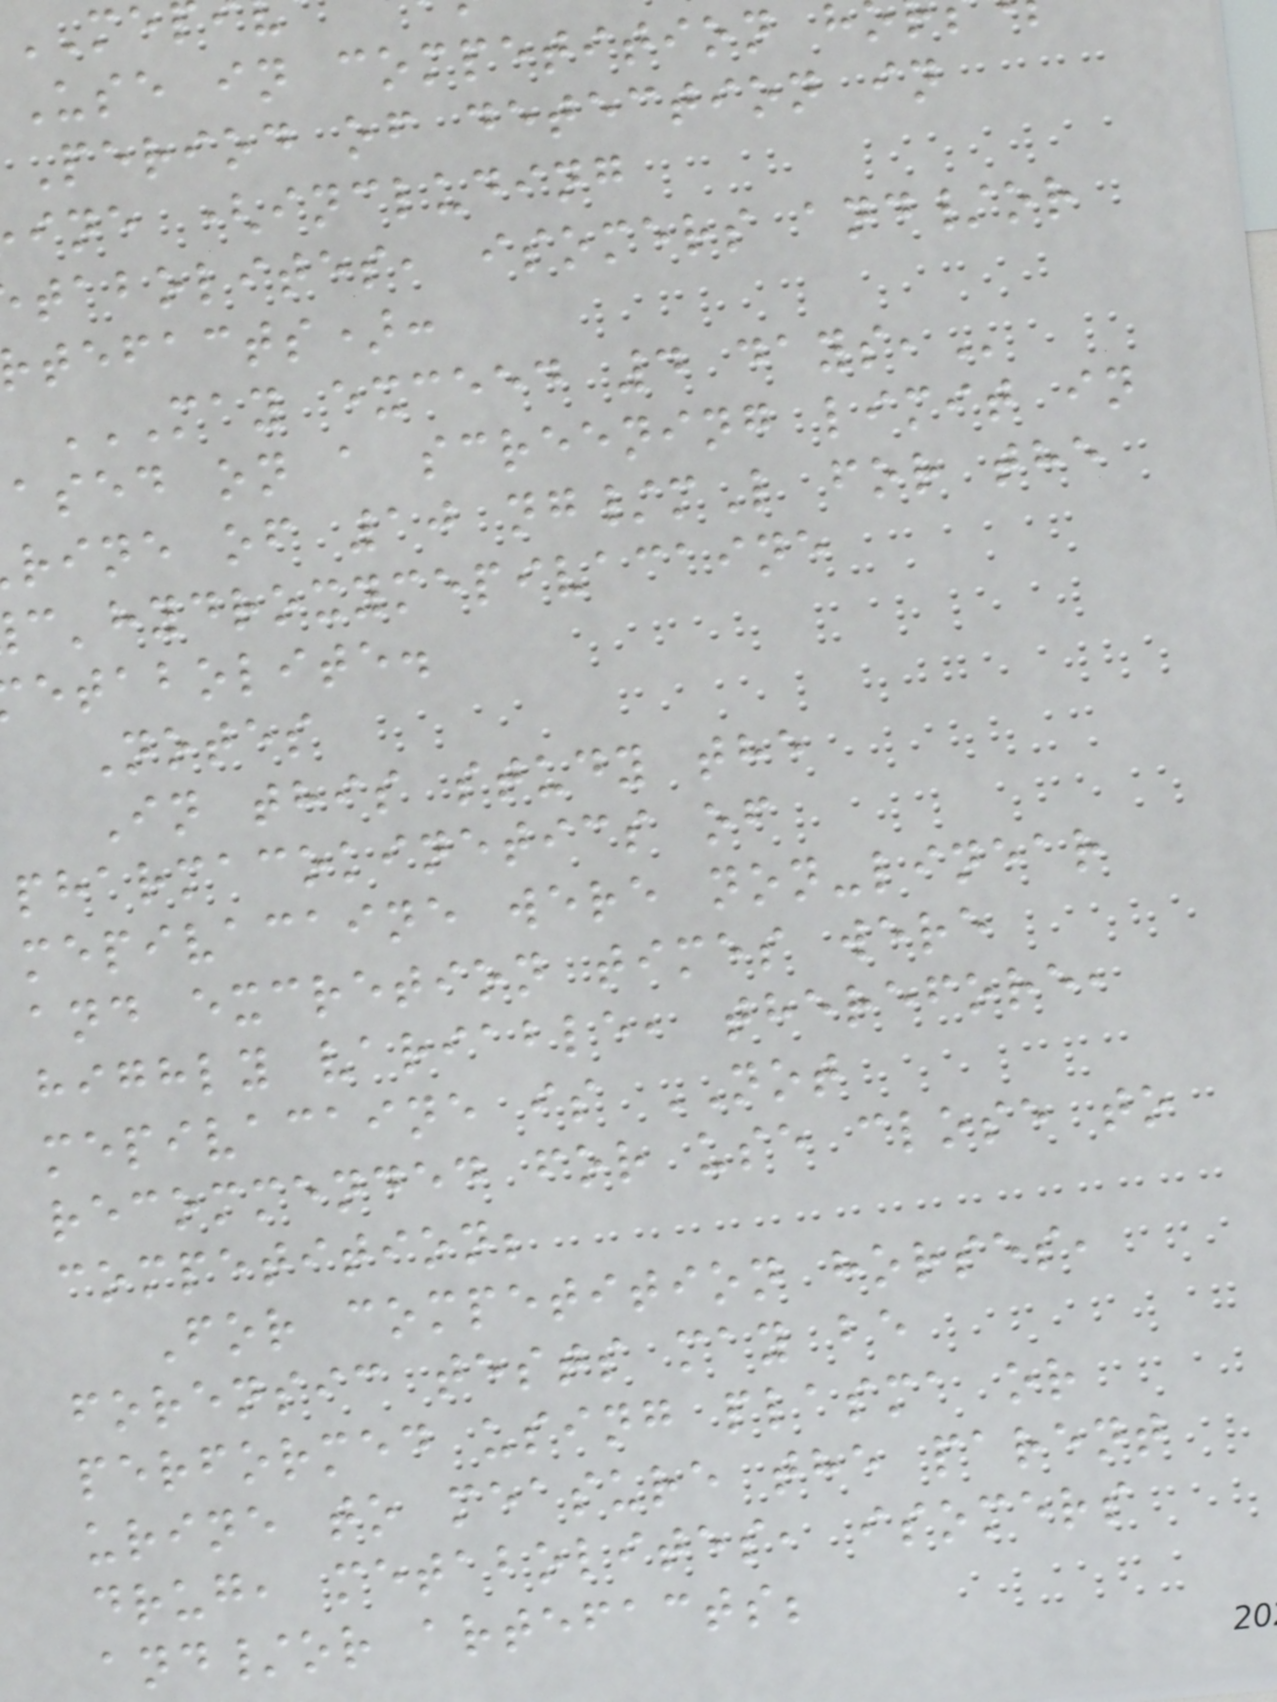ME
Use in competition h
Period of detection in
ine (including
tabolites, isomers and/or
tefacts):
MAY EXCEED 4 DAYS,
ased on a screening limit in
rine of 10 ng/mL for the
c'hydroxymepivacaine
etabolite.
Notes
In this study the
pharmacokinetics of
mepivacaine were non-linear
and excretion times were
highly variable, therefore,
mepivacaine is NOT
recommended for use close to
competition;
For competition horses,
forensic tests may be
performed using plasma or
urine to measure the parent
drug, metabolites, isomers
and/or artefacts;
